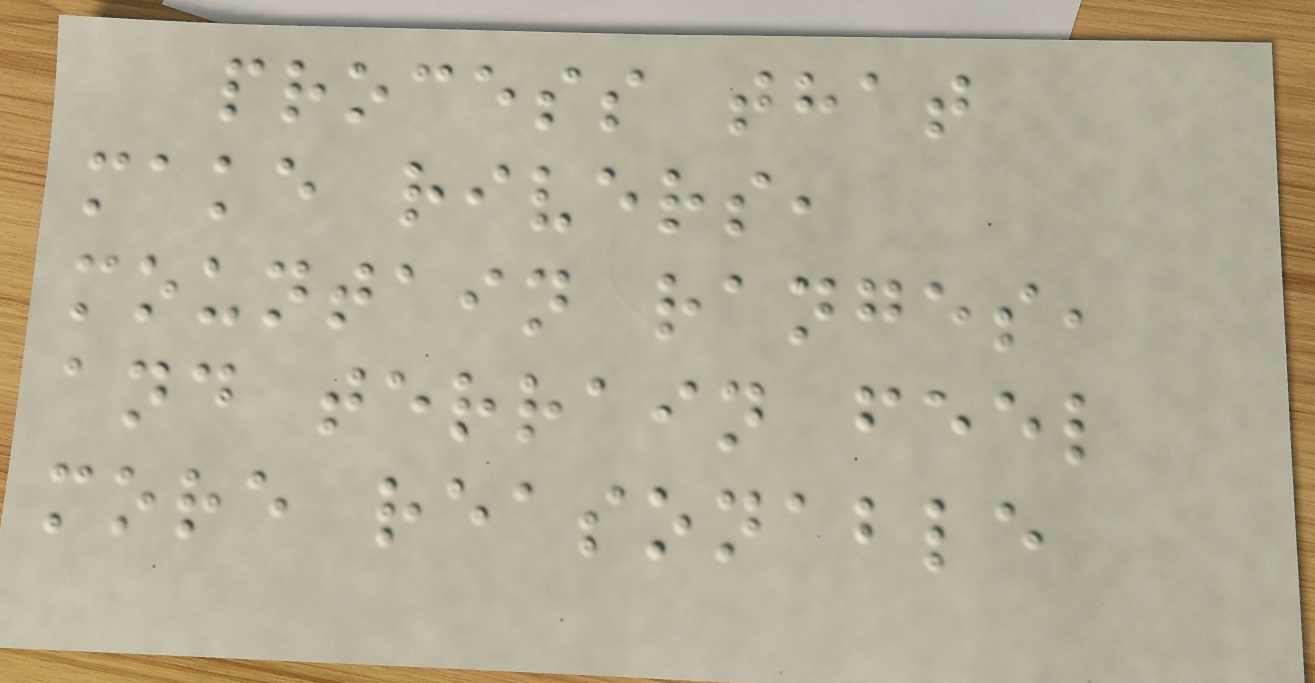process that
make rivers,
mountain ranges,
and terrain feel
more reasonable
